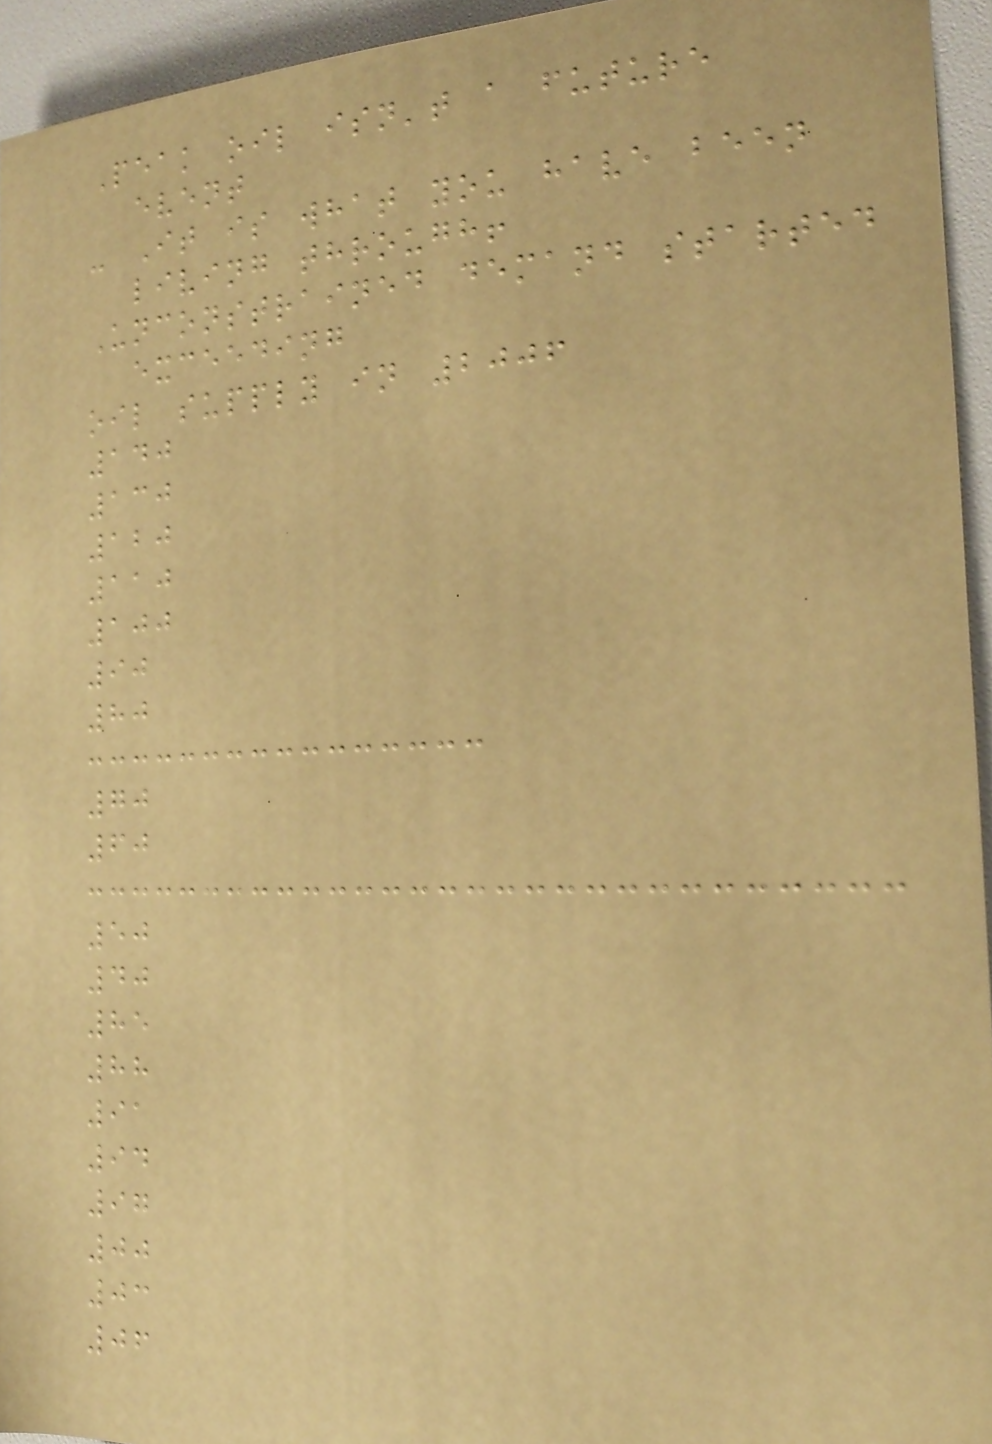Peak oil isn't a future
event
- It is what you have been
living through!
Unconstrained demand started
exceeding
oil supply in 2006
140
130
120
110
100
90
80
70
60
50
40
85
88
91
94
97
00
03
06
